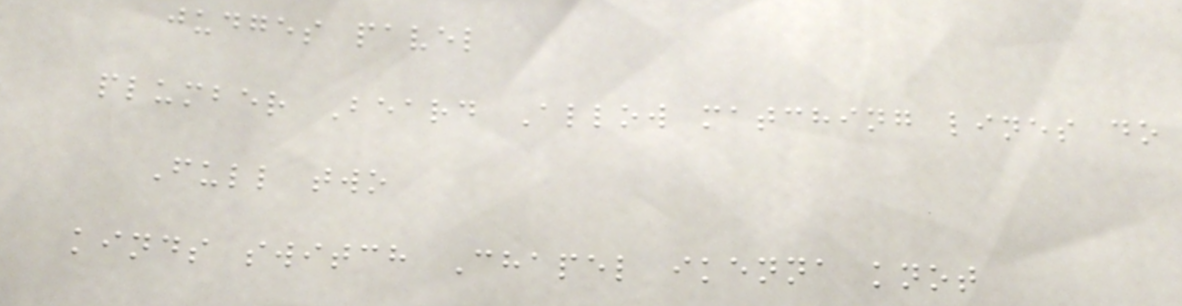judges pavel
plumber Beard Allow matching lines do
Full two
kinds switch Chapel ikenna knot
